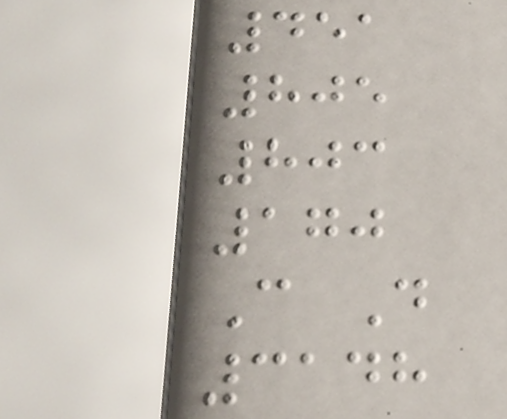451
805
803
170
C D
3148
